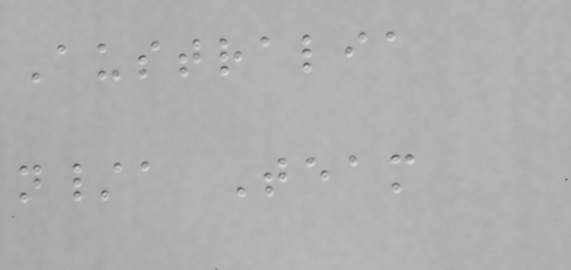Australia
n/a Team
